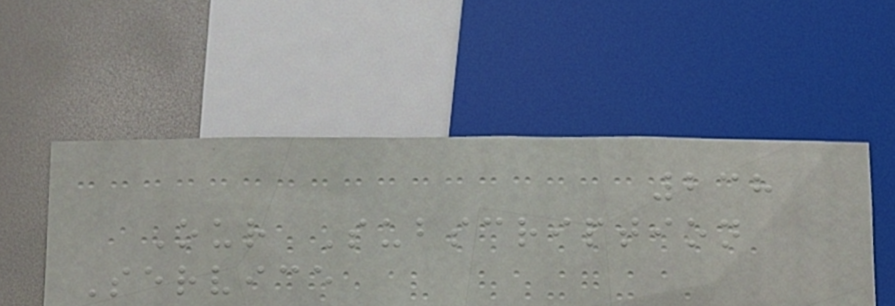238
Our Subscription
Service
